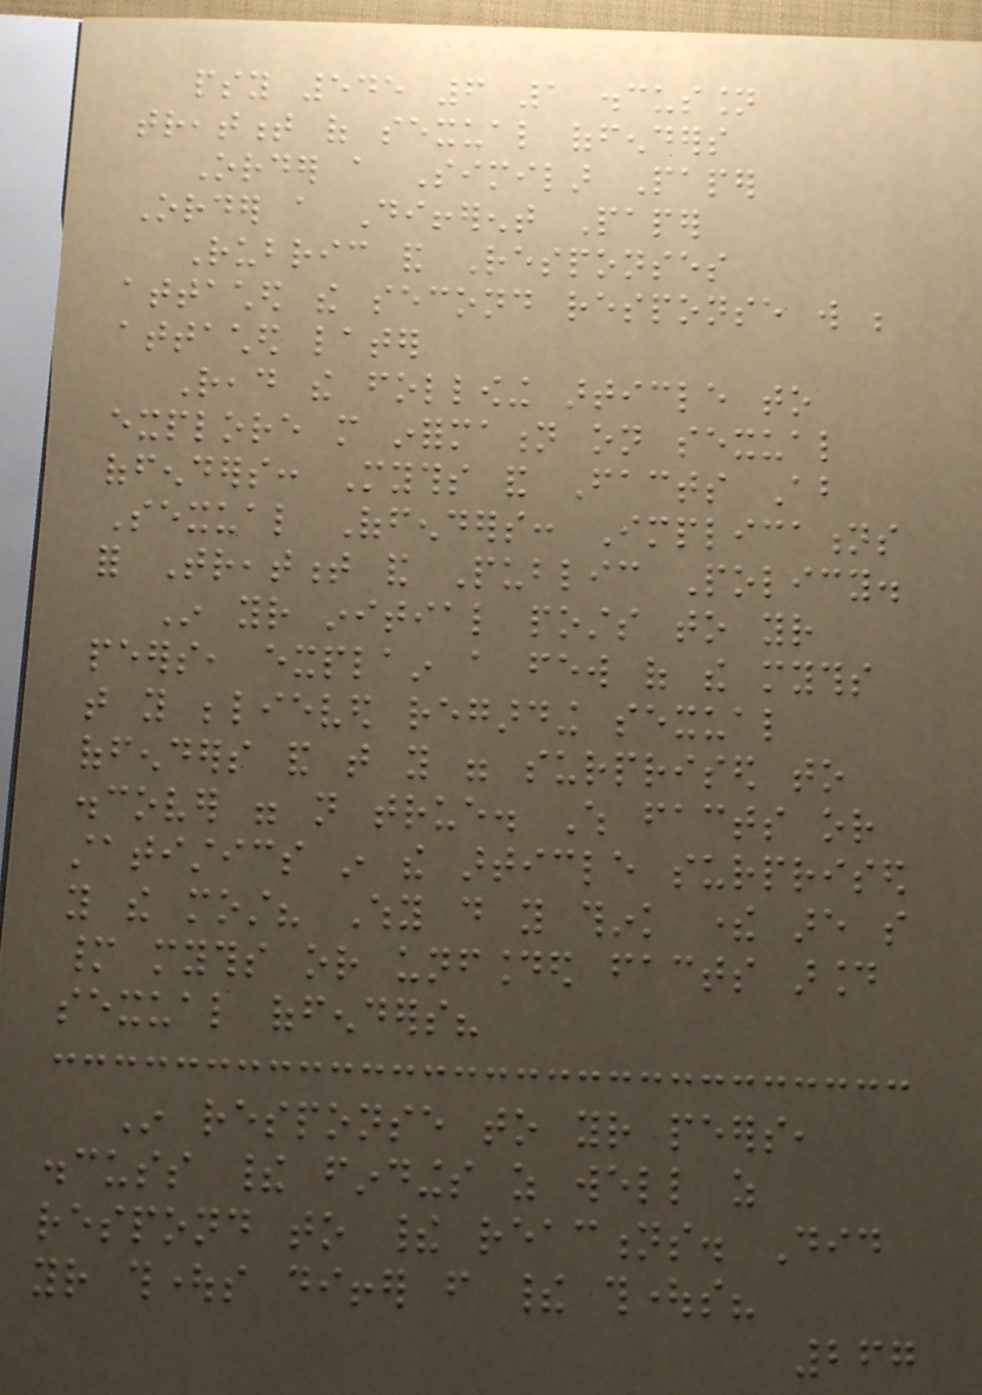psy 545 6 1 discussion
treatment of sexual offenders
Order a Similar Paper
Order a Different Paper
Rubric and Responses
attached the second response will be
attached later
Read the following article to
explore more information on sexual
offenders: Myths and Facts About
Sexual Offenders: Implications
for Treatment and Public Policy.
In your initial posts to your
peers, explain a few of the myths
that you believed regarding sexual
offenders and that you were surprised to
discover were not true. Which facts or
statistics in the article surprised
you the most? Why do you think there are so
many myths or unfounded facts around
sexual offenders?
In response to your peers,
discuss their findings as well as
respond to their reactions. Did
your thoughts differ from their thoughts?
267
